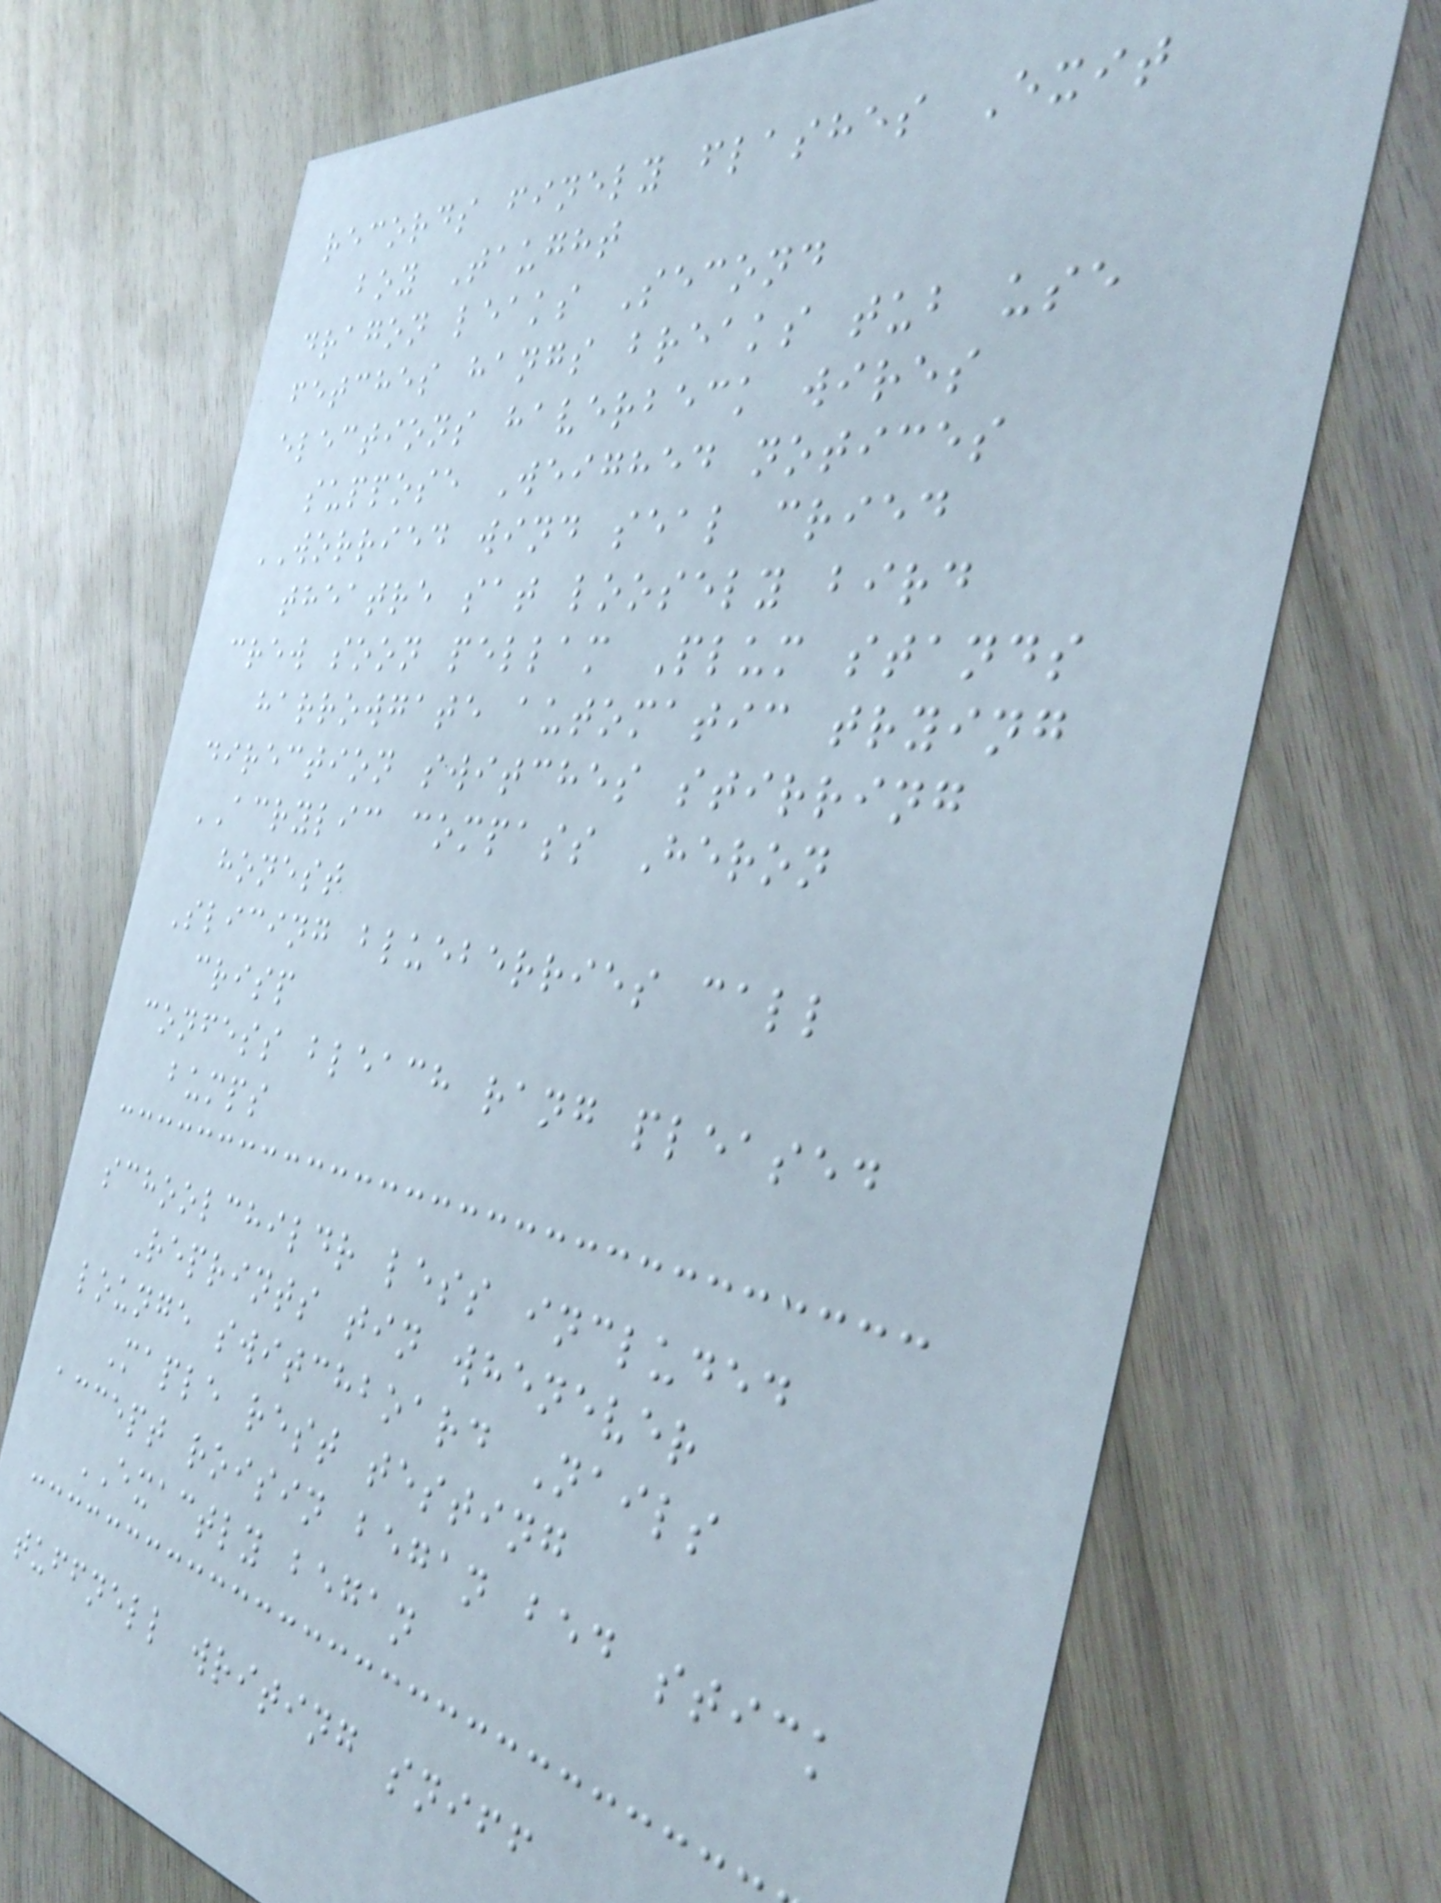records finely flashes Exit
boy Taught
dragon leaks Second
fetches hangs breaks tub use
elections haverbeck wires
suppose Weighed notices
WORRIED wind seal cried
theatre sat loosely bird
crew soon pellam Plum stands
harrowgate automatic trying
direction switches stirring
ACRYLIC compass Heron
honest
Slicing blueberries call
crisp
confess bleach rang pleased
bumps
schoolchildr less included
Reprints tin whenever
lounge switchboard Nails
Maple rest testing
accept roisin began bed stick
EXACTLY began
tuffnell writing sniff
